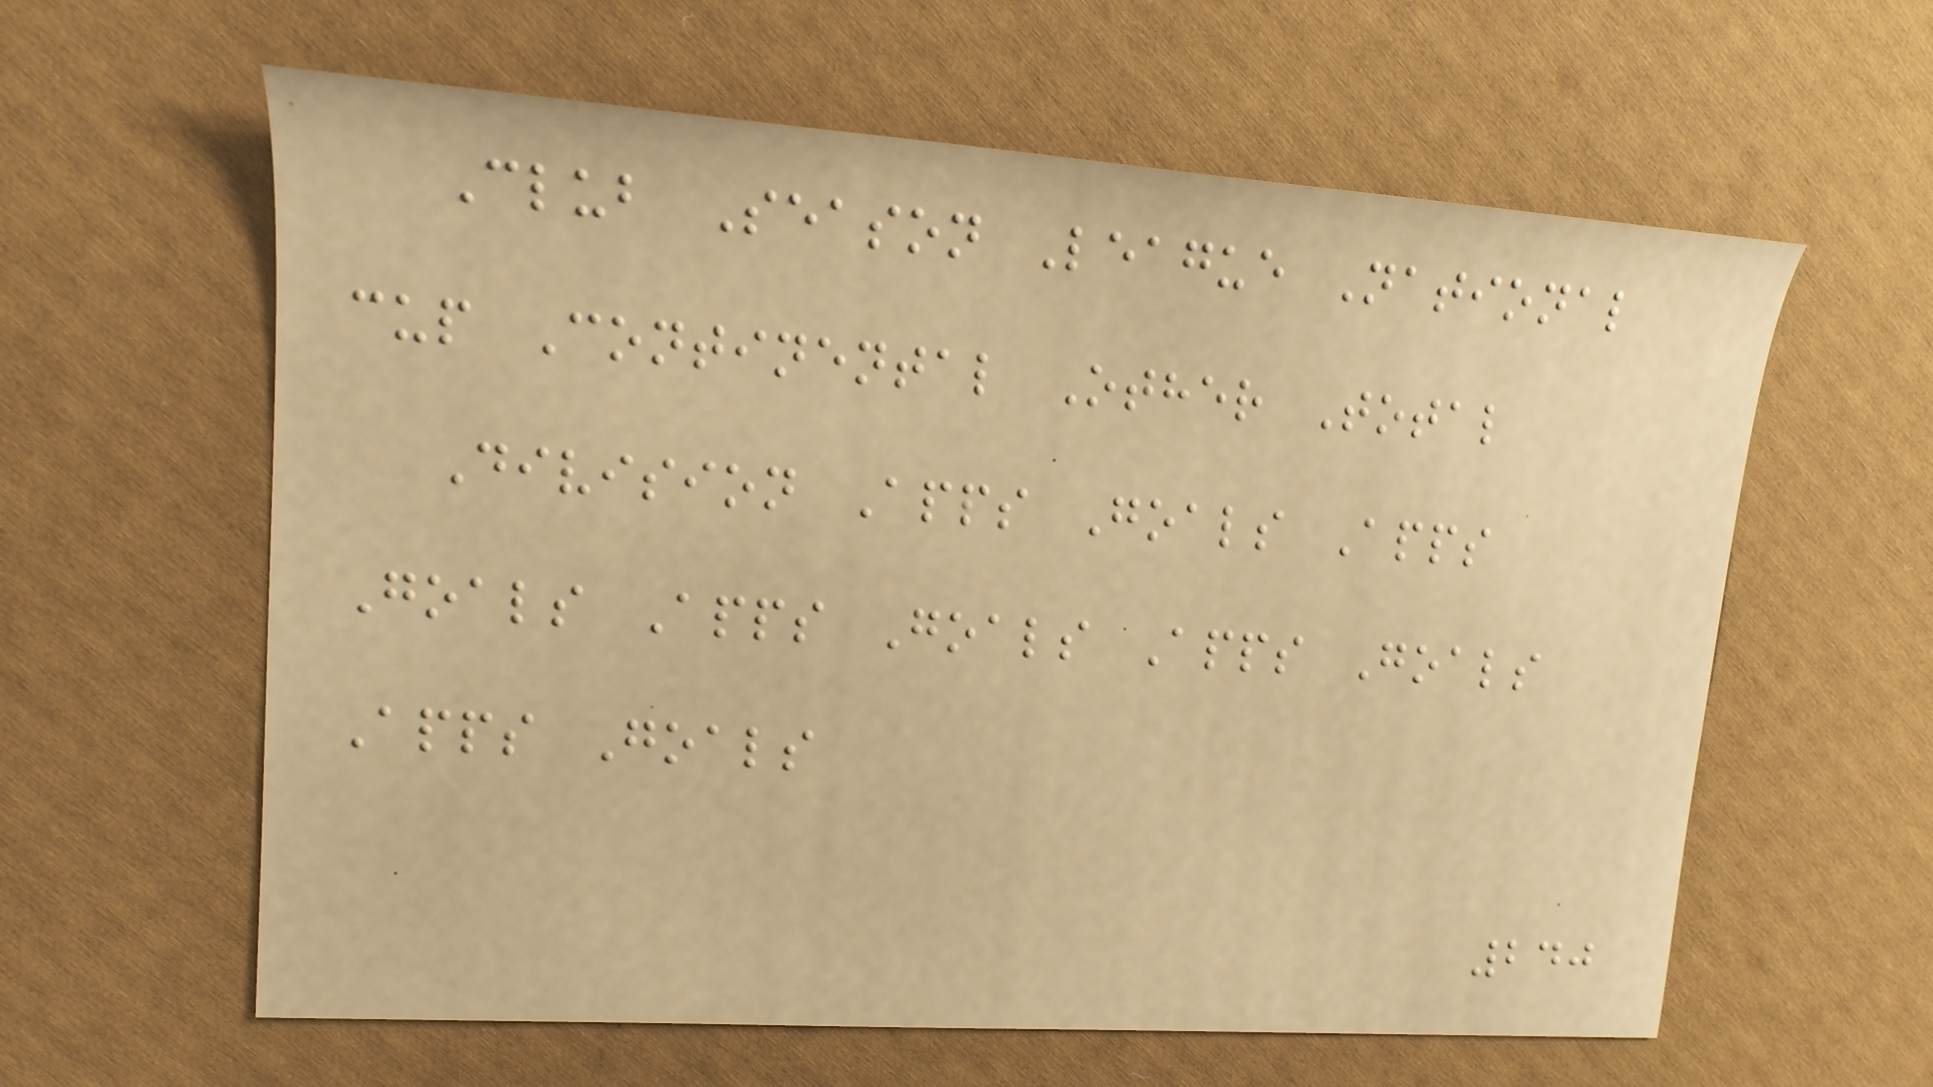Club Season League National
cup Continental Other Total
Division Apps Goals Apps
Goals Apps Goals Apps Goals
Apps Goals
240
